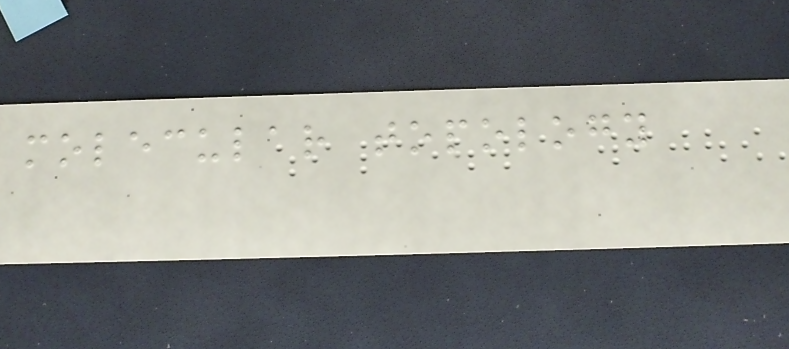molecular topology
